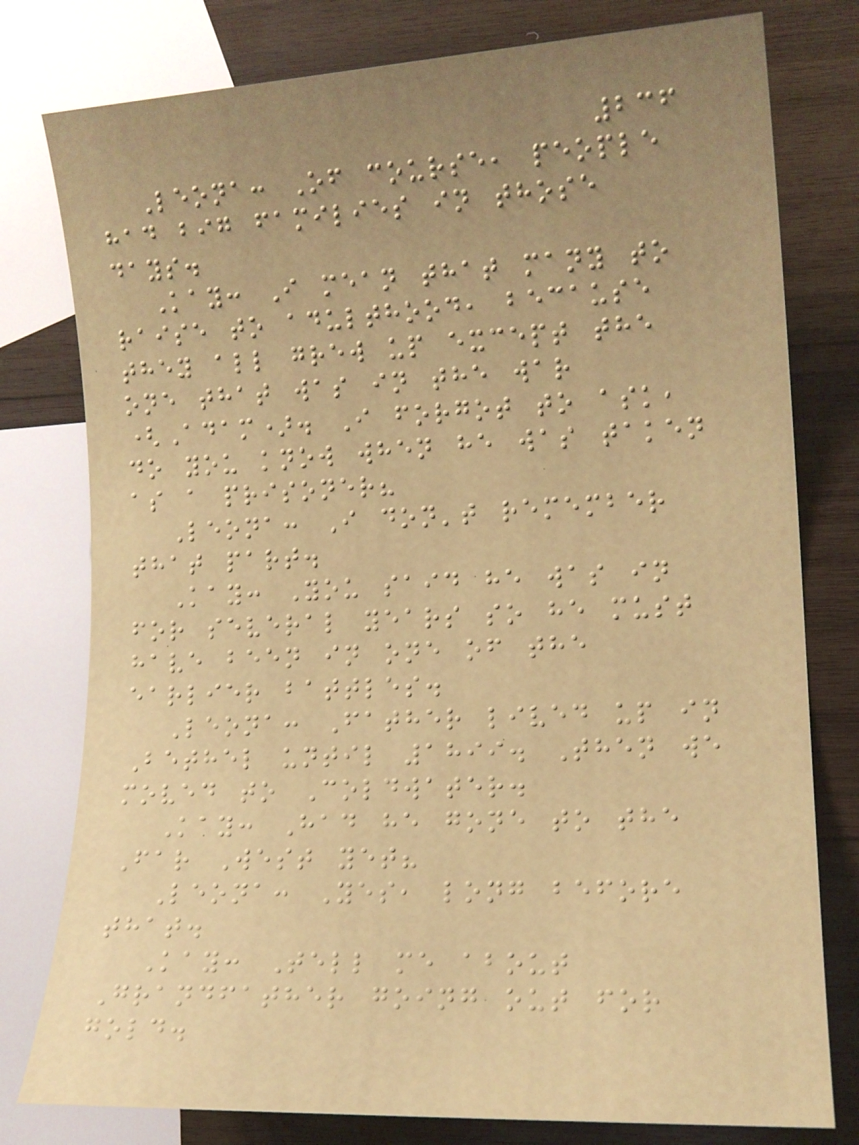236
Leona: Of course, people
had big families in those
days.
Kay: I mean that many to
raise to adulthood, because
they all grew up except the
one that was in the war
(Adam). I forgot to ask,
do you know when he was taken
as a prisoner?
Leona: I don't remember
that part.
Kay: You said he was in
for several years so he must
have been in one of the
earlier battles.
Leona: Father lived up in
Bethel until 1899. Then we
moved to Coldwater.
Kay: Had he gone to the
Far West yet?
Leona: Yes, long before
that.
Kay: Tell me about
Grandfather going out for
gold.
